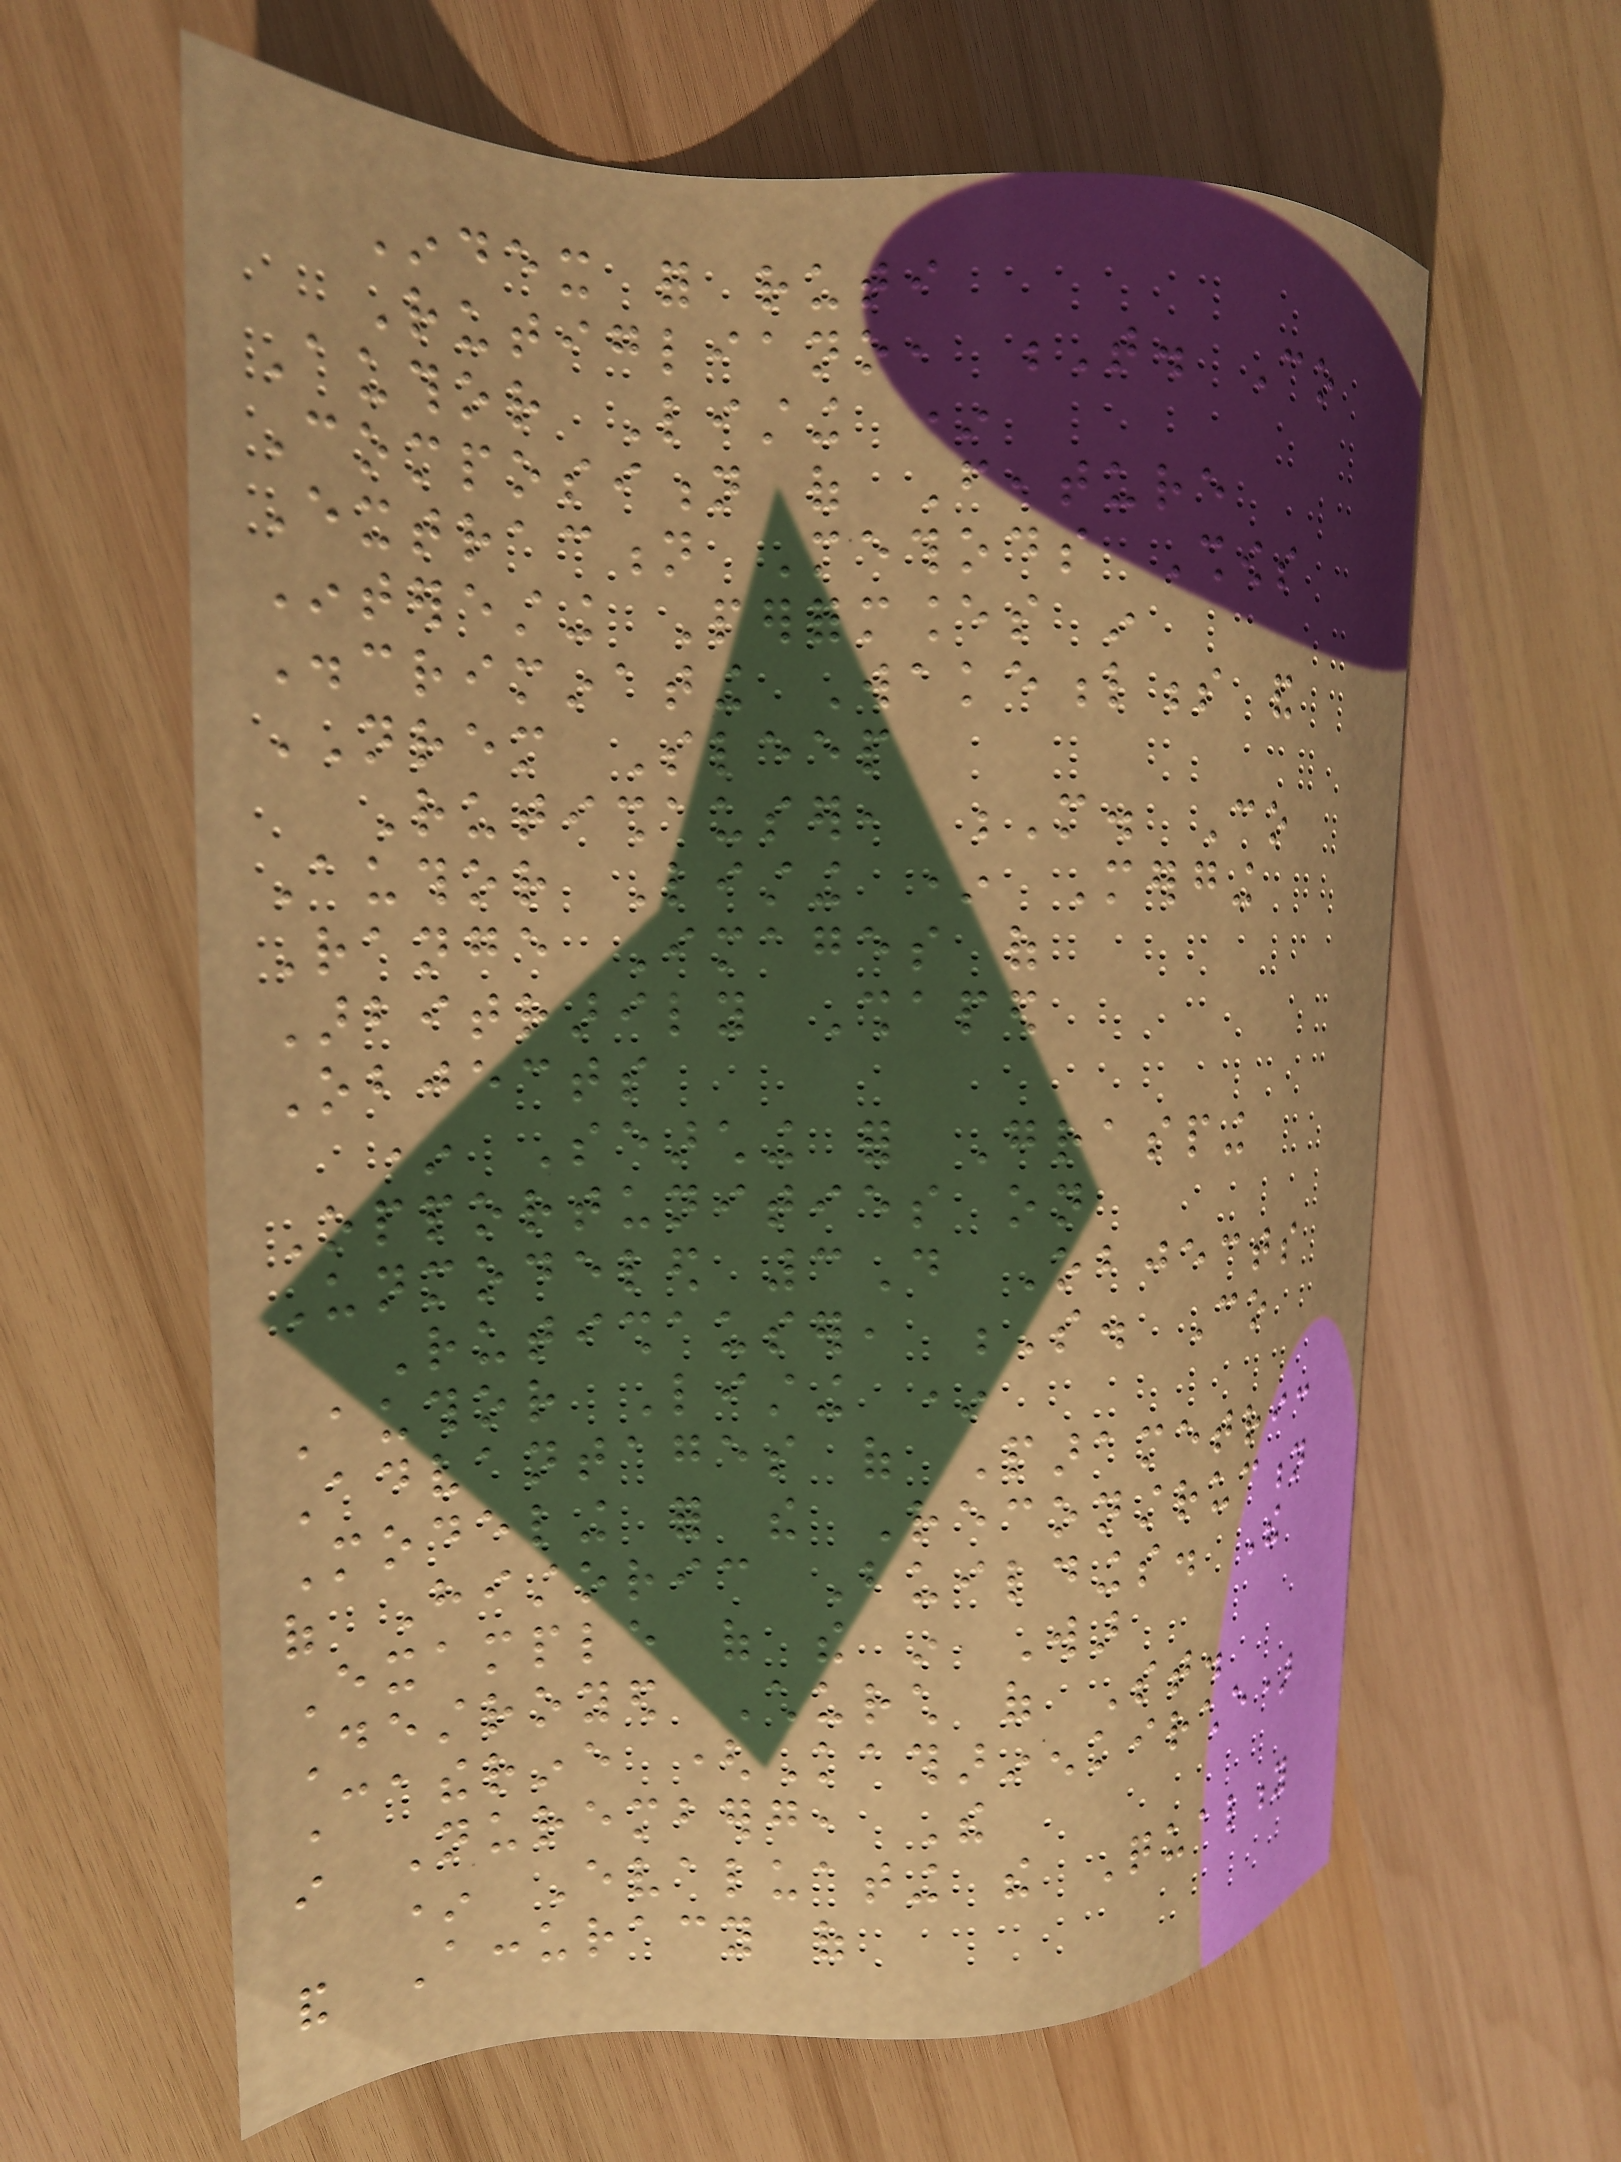Index for ruti
Rutigliano, T. Co
Author Listing *
Composition of Feature
Extraction Methods Shows
Interesting Performances in
Discriminating Wakefulness and
NREM Sleep
Rutishauser, M. Co
Author Listing * Merging
Range Images of
Arbitrarily Shaped
Objects
* Searching for Grasping
Opportunities on
Unmodeled 3D Objects
Rutishauser, S. Co
Author Listing *
Advantages of Parametric
Modeling for the Reconstruction
of Historic Buildings. The
Example of the in War
Destroyed Church of St.
Catherine (Katharinenkirche)
in Nuremberg, The
* Evaluating the Quality
and Accuracy of
